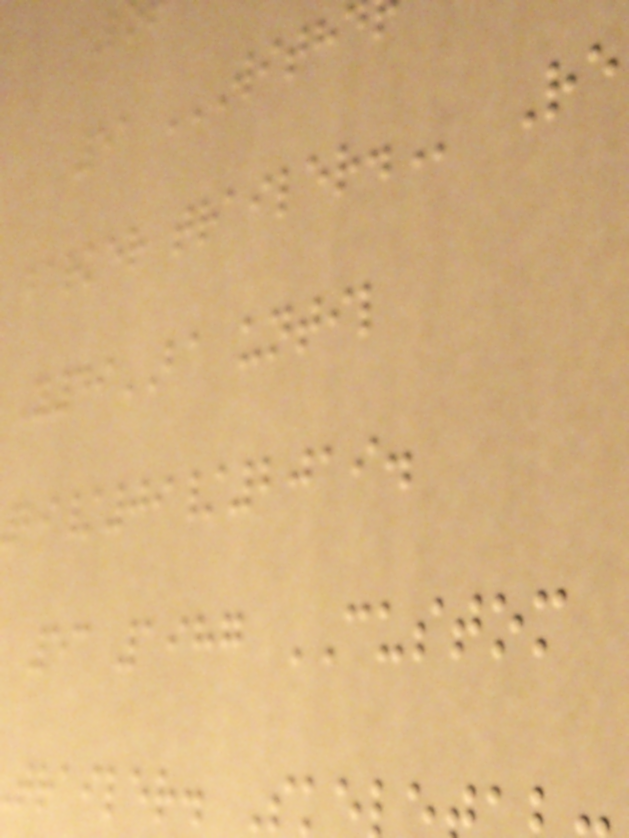Y49BA until
29/09/2019.
53 1987 CUSTOM
trailer. Ske
